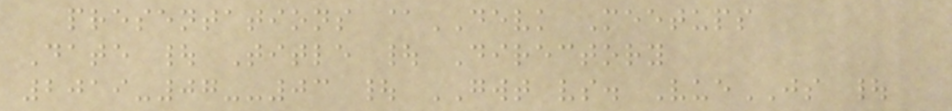presentations @DEVK Meetups
Date | Title | Directory
2019-07--03 | GWT vs. VueJS |
